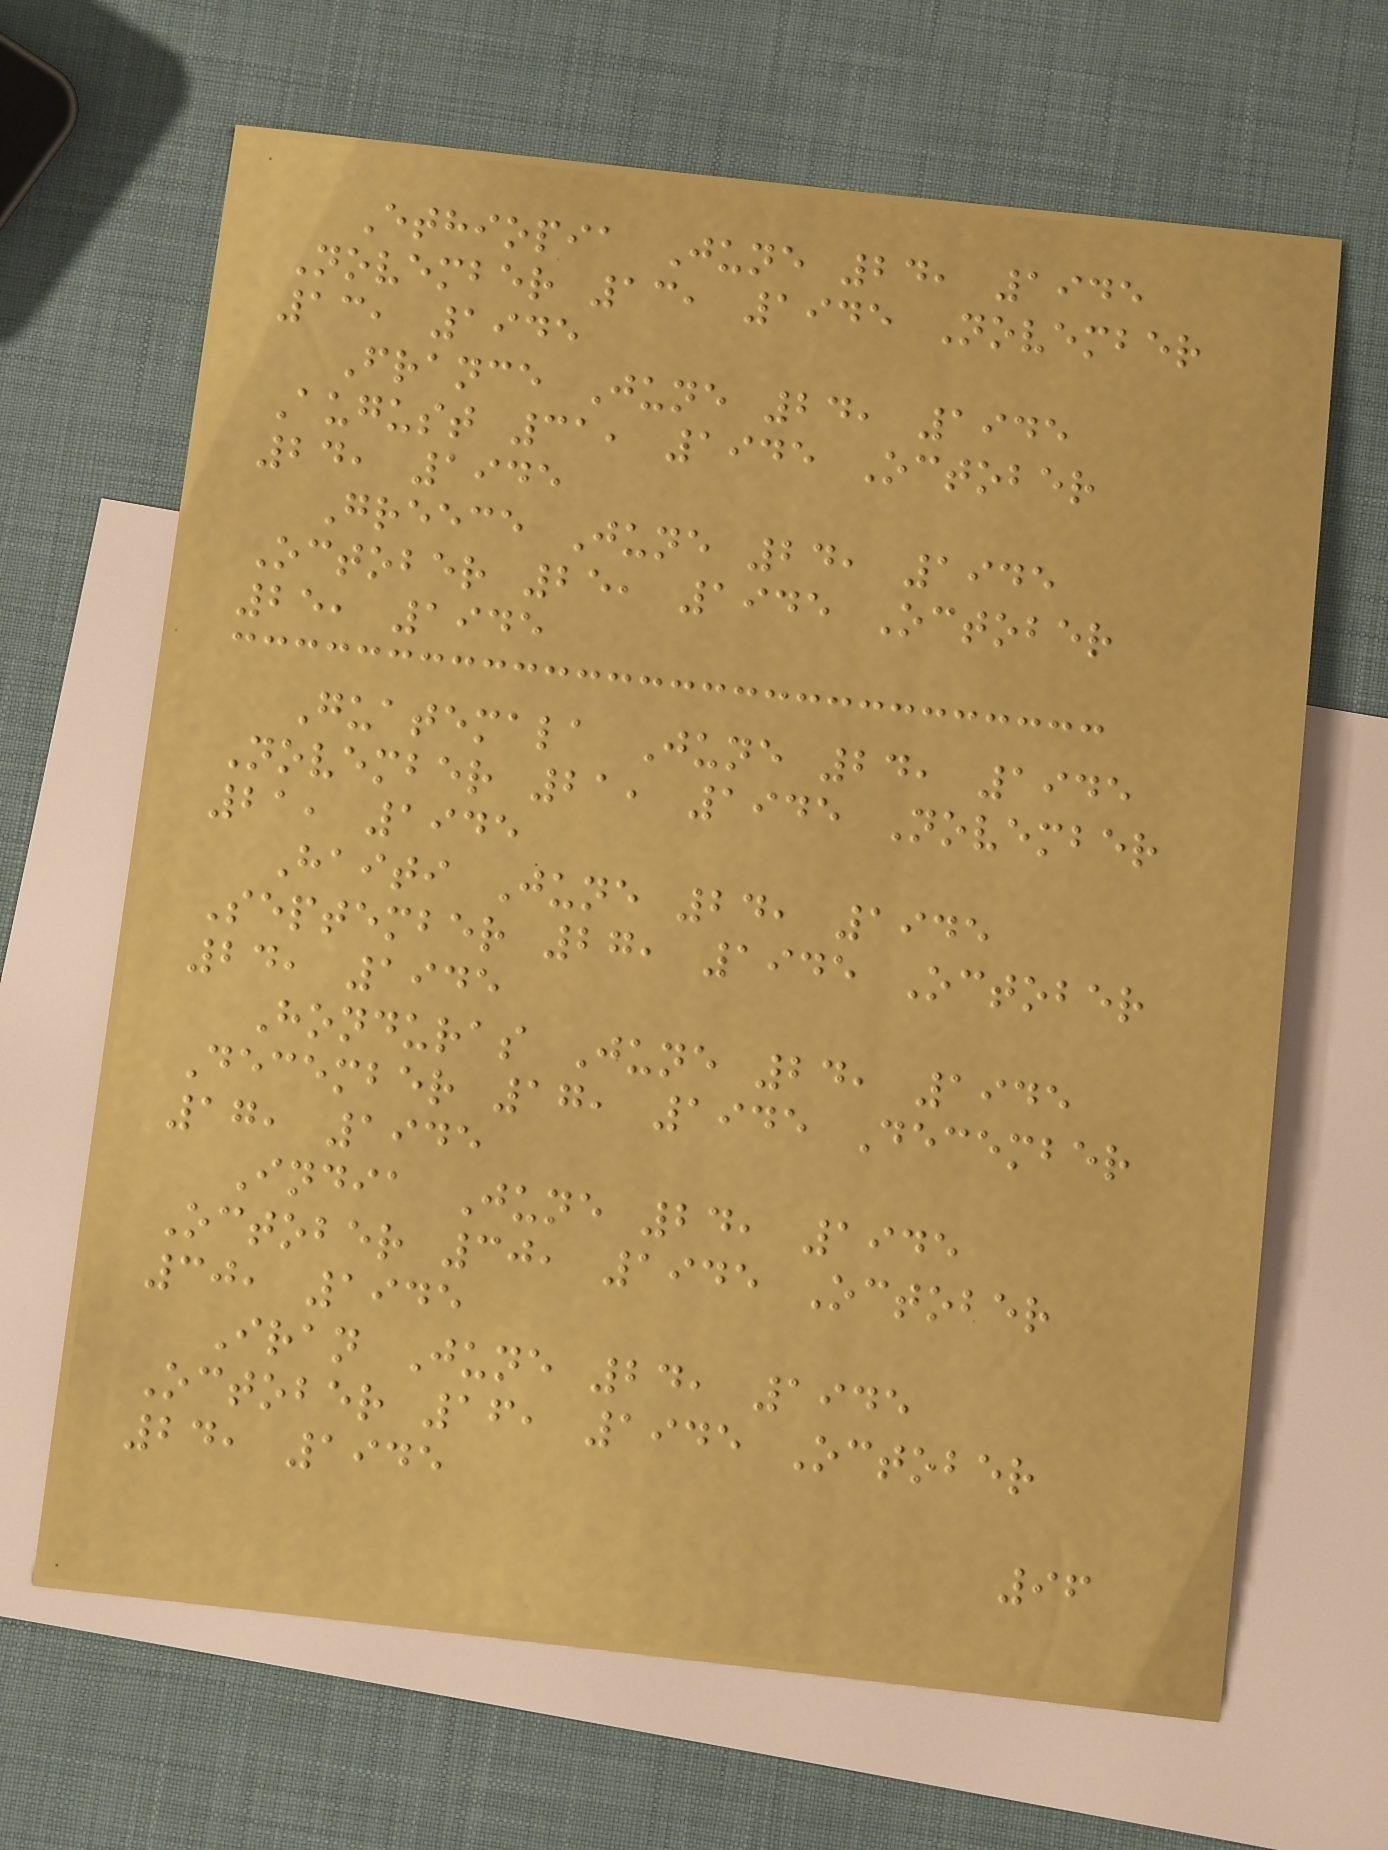Ethiopia June 24, 1945
November 13, 1945 November
13, 1945
France June 24, 1945
August 31, 1945 October
24, 1945
Greece June 24, 1945
October 25, 1945 October
25, 1945
Guatemala June 24, 1945
November 21, 1945 November
21, 1945
Haiti June 24, 1945
September 27, 1945 October
24, 1945
Honduras June 24, 1945
December 17, 1945 December
17, 1945
India June 24, 1945
October 30, 1945 October
30, 1945
Iran June 24, 1945
October 16, 1945 October
24, 1945
96
